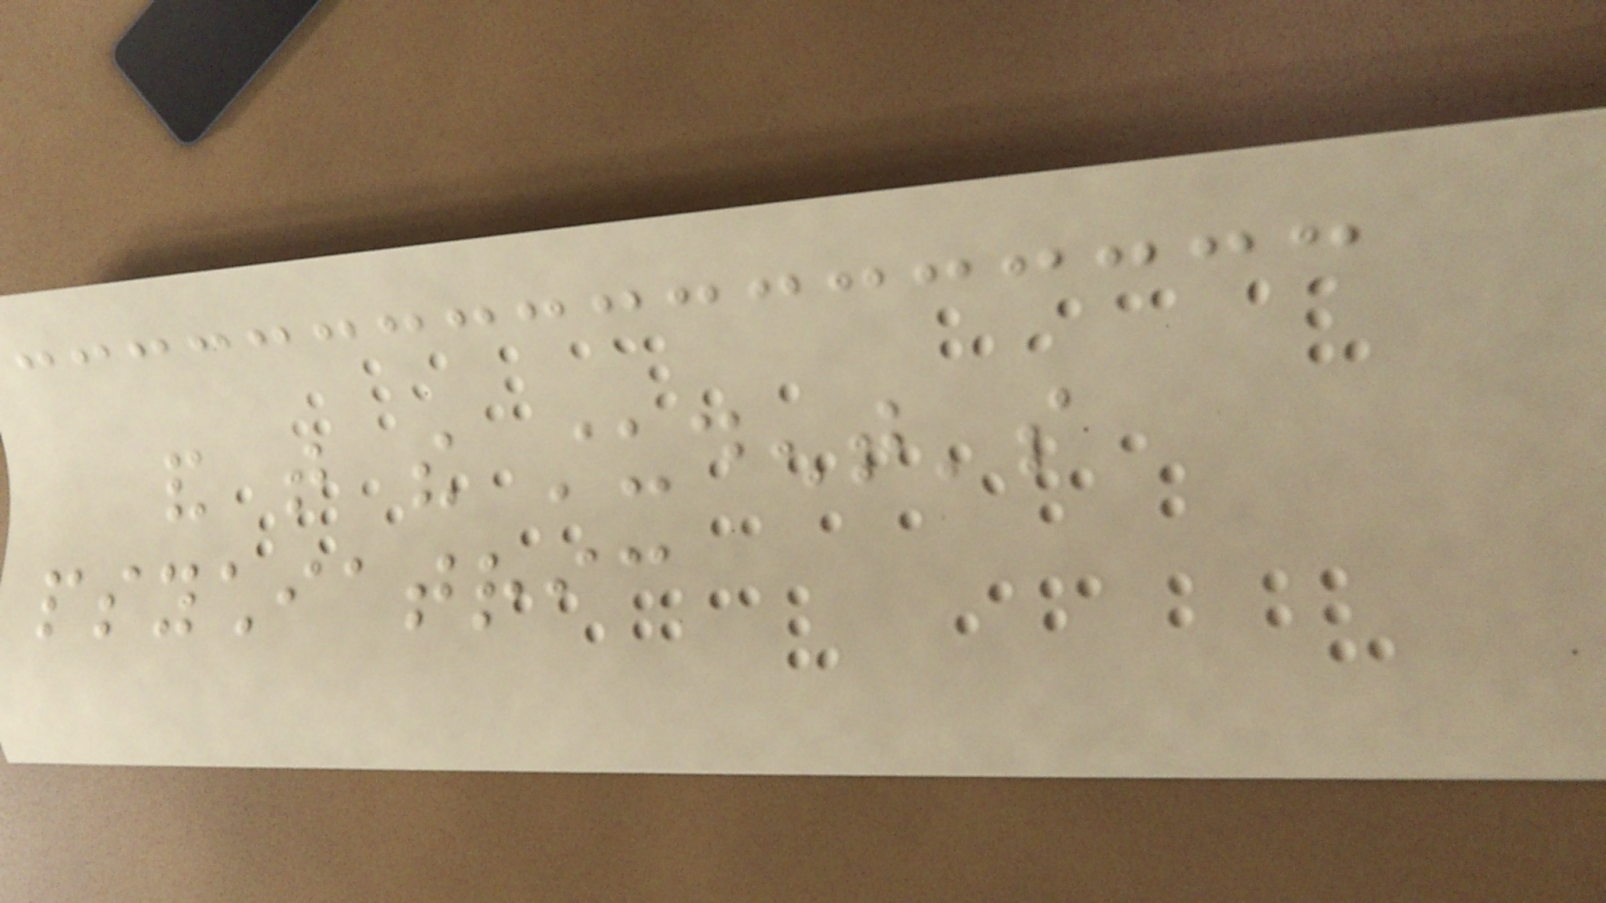and that the student's
psychiatric
